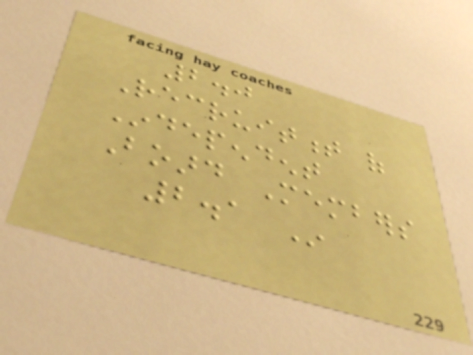2.0
Recruitment of
Independent
Board Members
2.1 In
